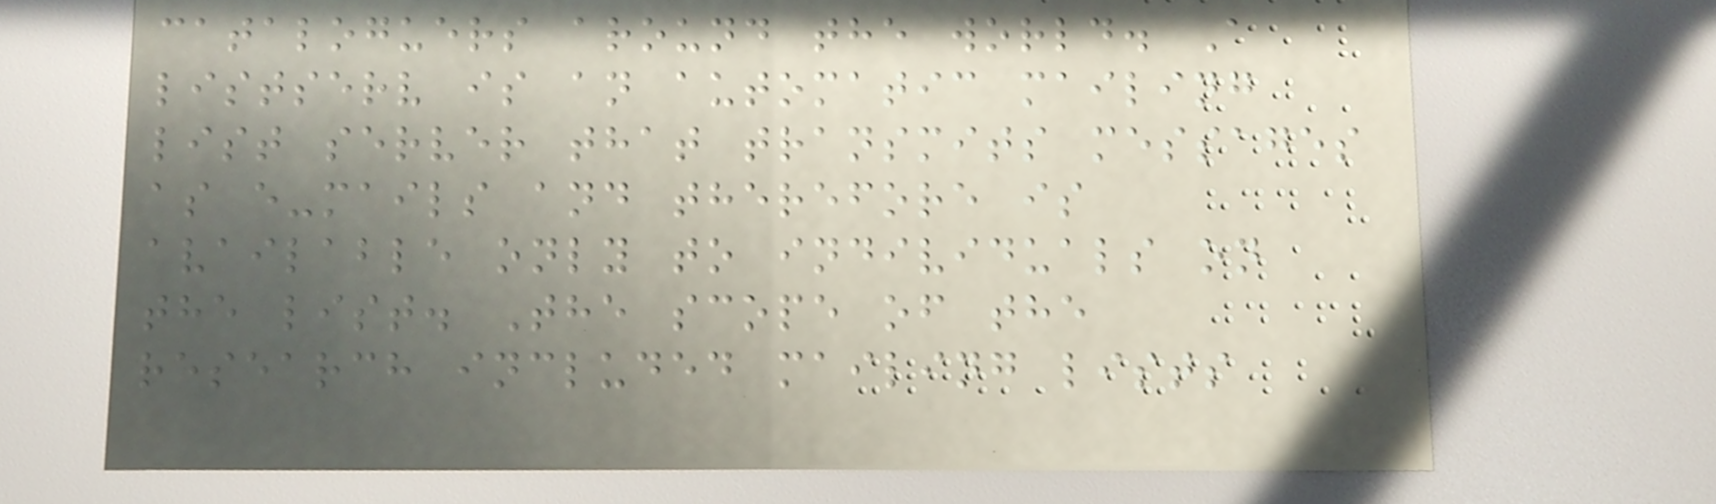cataloguers around the world. A
listserv is an automatic mailing
list server that transmits messages
as e-mails and therefore is
available only to individuals on
the list. The scope of the
research included mailing lists
